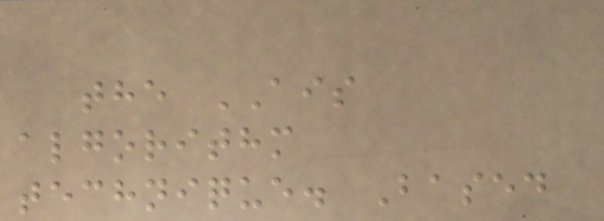the AIS
algorithm
technique. Based
